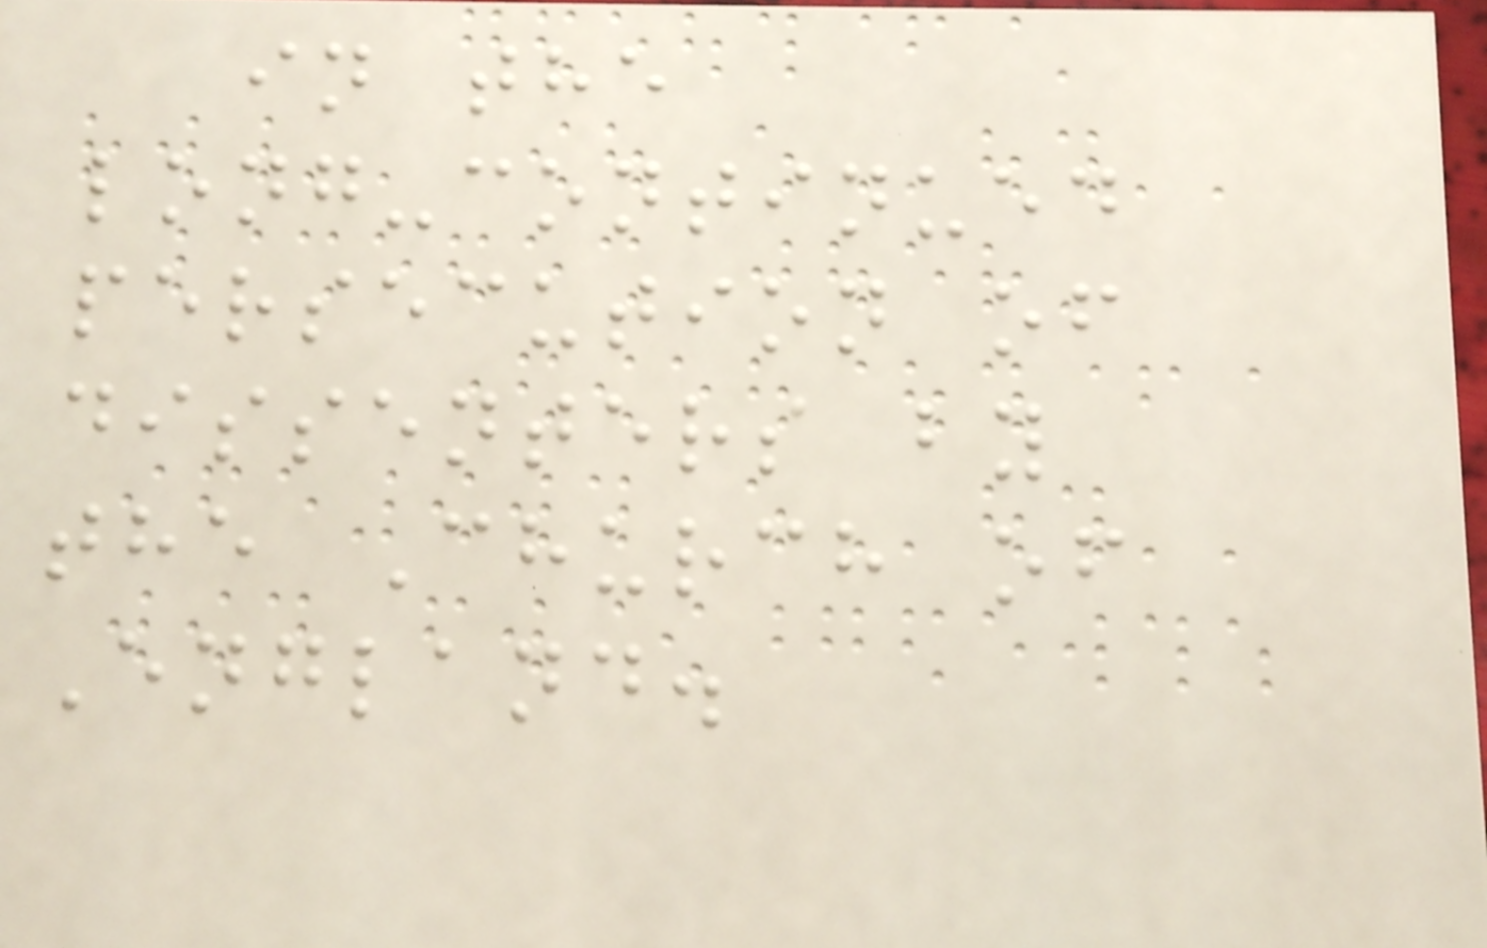in the
long-continued
persecution of
dissenters by
the Church of
England.
